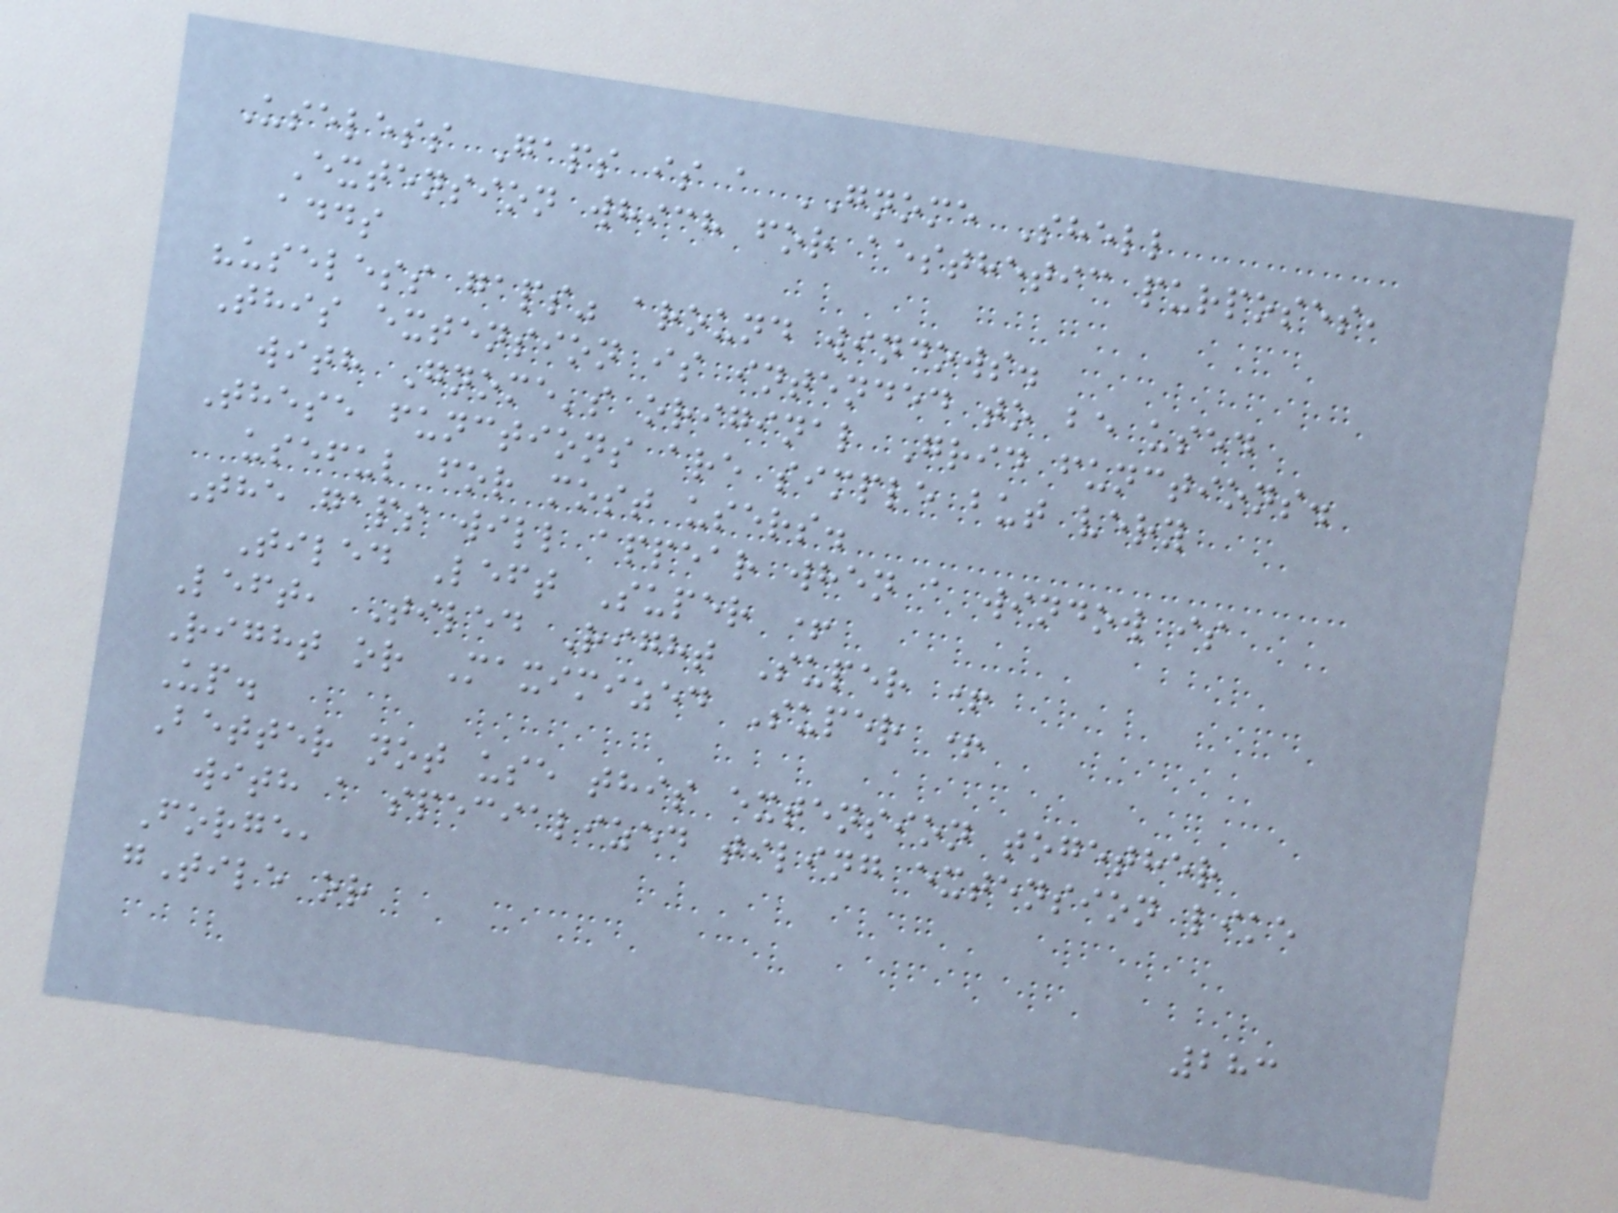Useless Gaps is a GNOME Shell
Extension which for aesthetic purposes,
adds
"useless gaps" around windows.
This extension is intended to be used
with Gnome's original Grid functions.
These functions are simple but very
useful for most users.
The gaps will appear when a window is
Tiled Left Super +
Left, Tiled Right Super +
Right or Maximized Super +
Up.
Better not use this extension together
with a specialized tiling extension like
Forge,
gTile or
283
